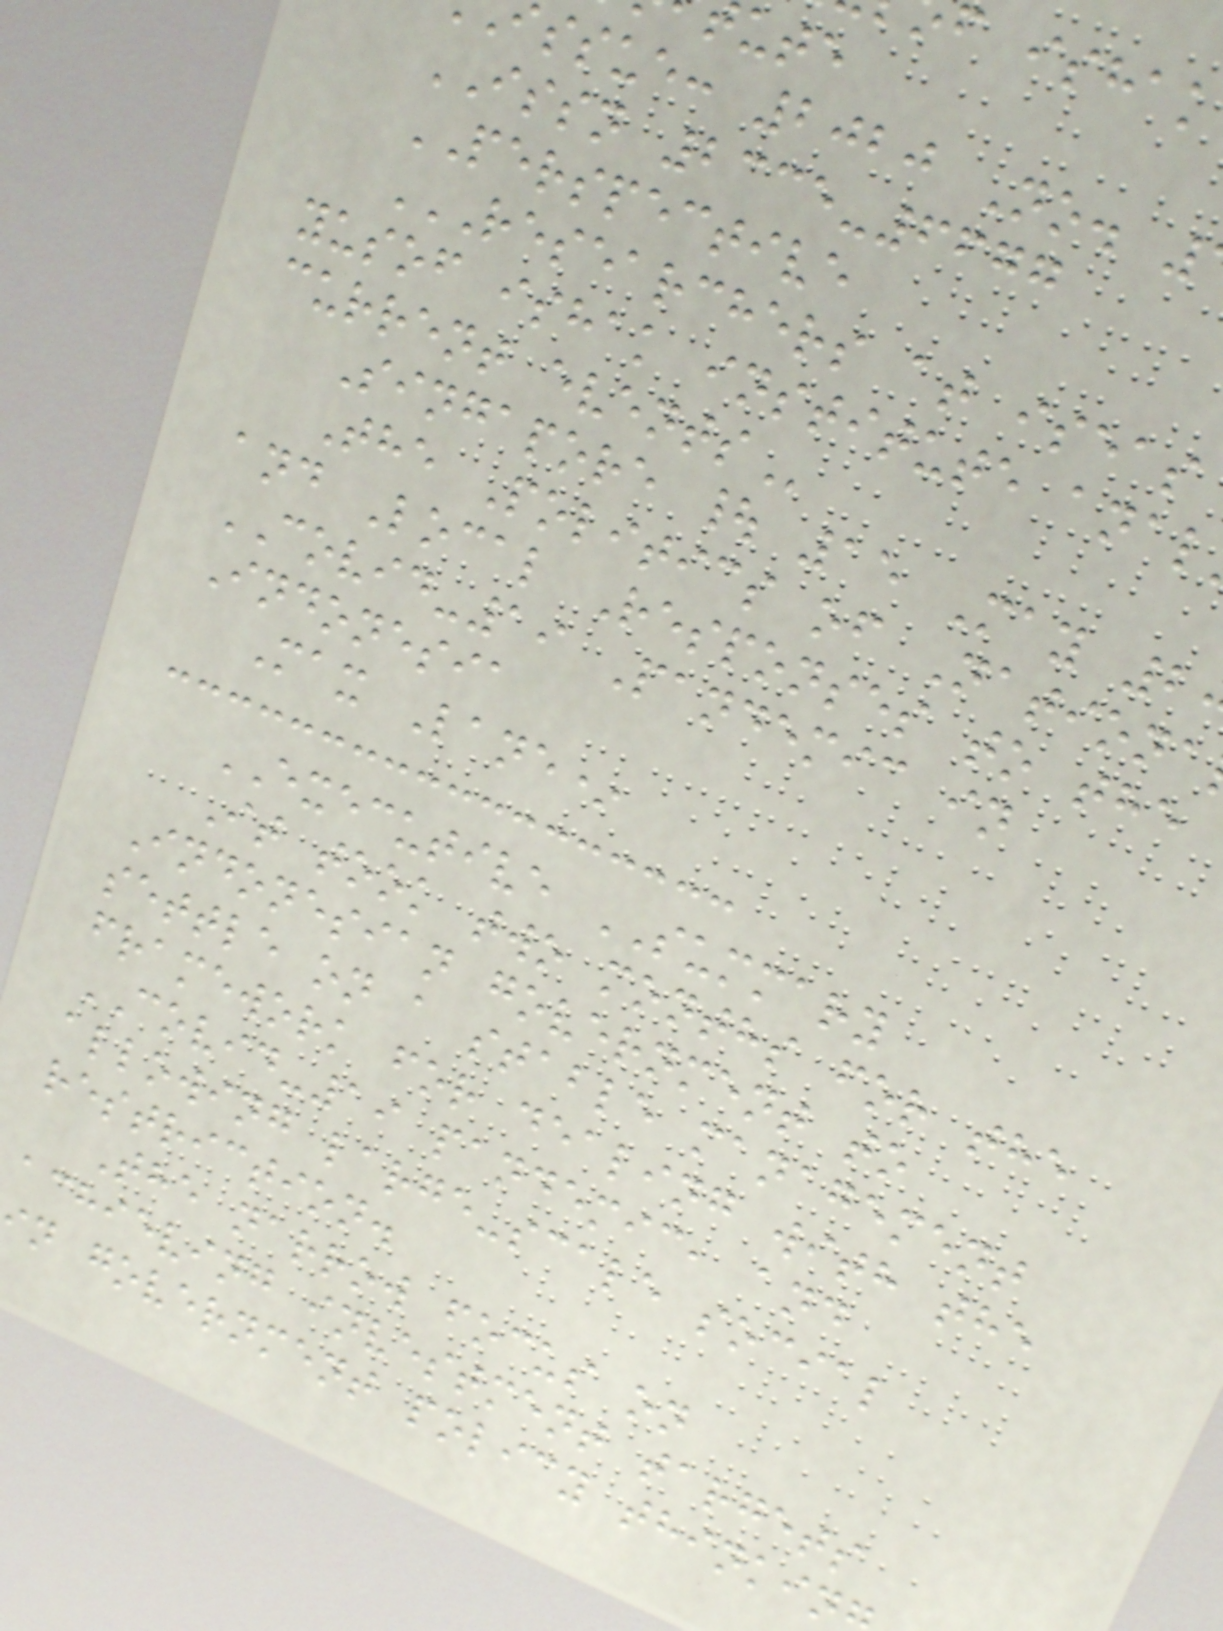ssue: 2020 No.
ISSN 2335-6677
PERSPECTIVE
yusof ishak institute
current
Singapore | 15 May 2
The Politics of Nationa
and Local Responses to the
COVID-19 Pandemic in
Indonesia
Max Lane*
EXECUTIVE SUMMARY
It took two months for the
Indonesian government to
settle on a stable management
framework for dealing with the
COVID-19 pandemic, and
allowing large-scale social
restriction.
The narrow focus on
achieving investment targets
n government policy thinkin
